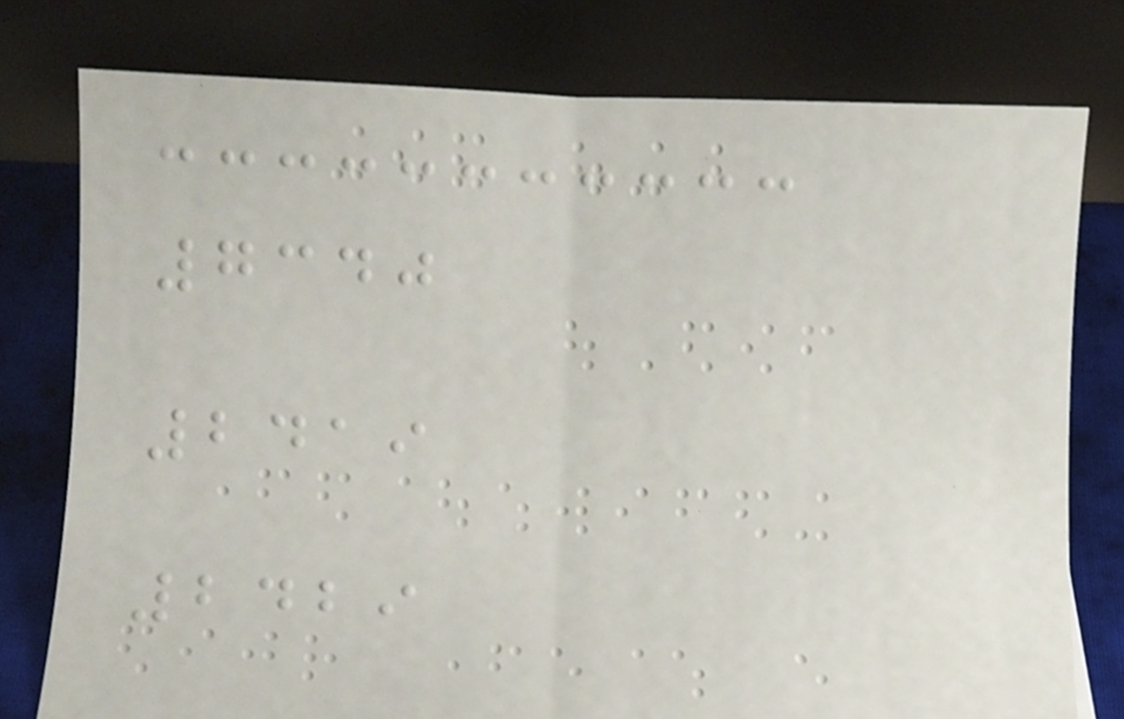7340
2419
2429
